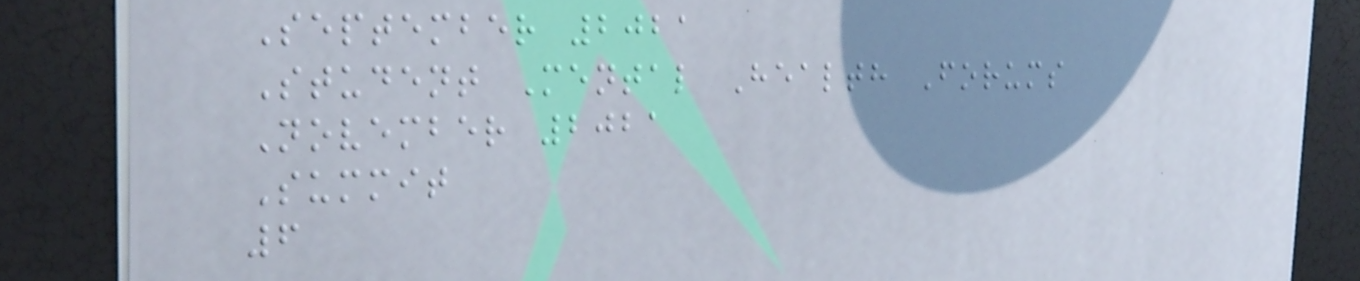September 2021
Student Mental Health Forums
November 2021
Summit
6
